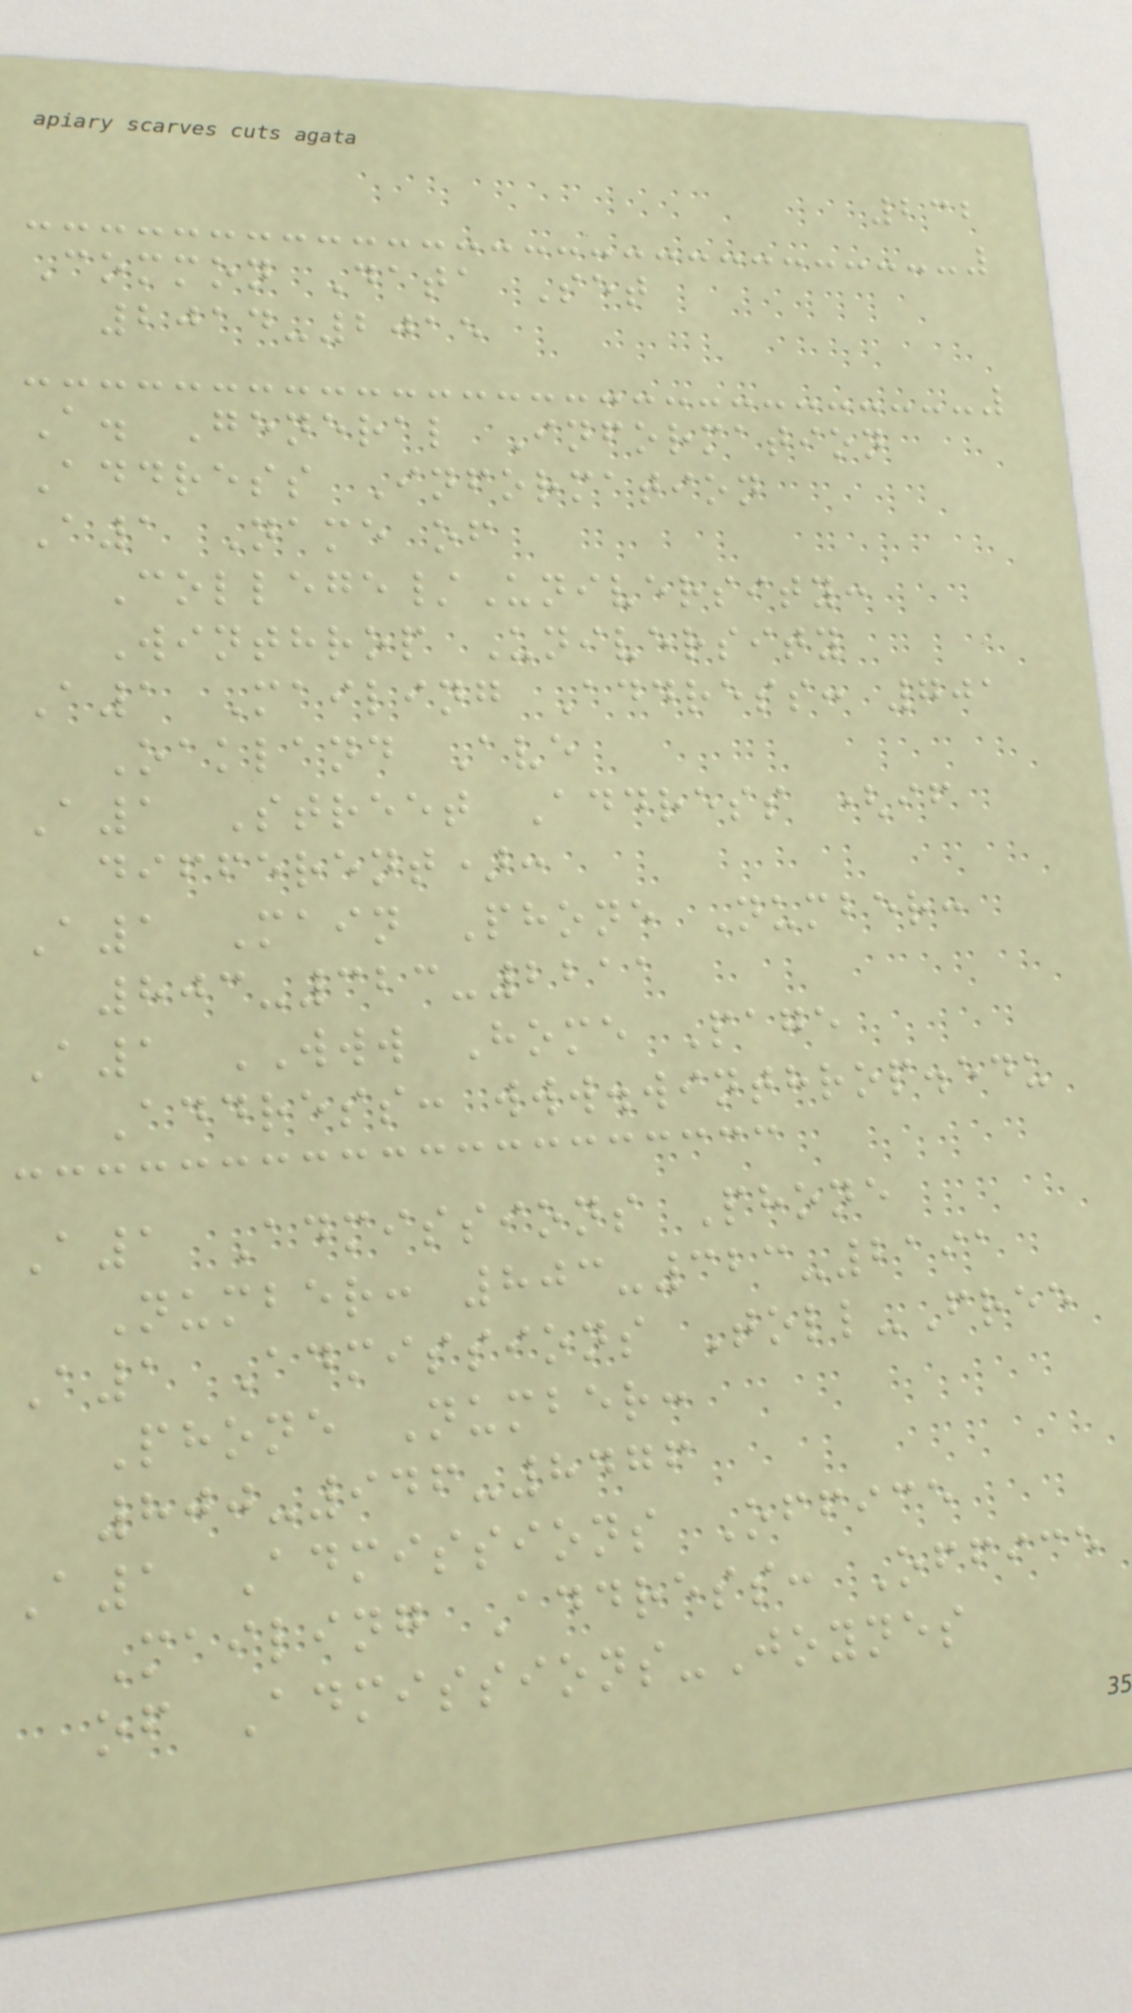232
Common Data Set
2014-2015
A. General Information
Address Information
A1 Name of
College/University:
Winthrop University
A1 Mailing Address: 701
Oakland Ave
A1 Street Address (if
different):
A1 Main Phone Number:
803-323-2211
A1 WWW Home Page
Address: www.winthrop.edu
A1 Admissions Phone
Number: 803-323-2191
A1 Admissions Toll-Free
Phone Number:
800-946-8476
A1 Admissions Office
Mailing Address: Office
of Admissions-Joynes
